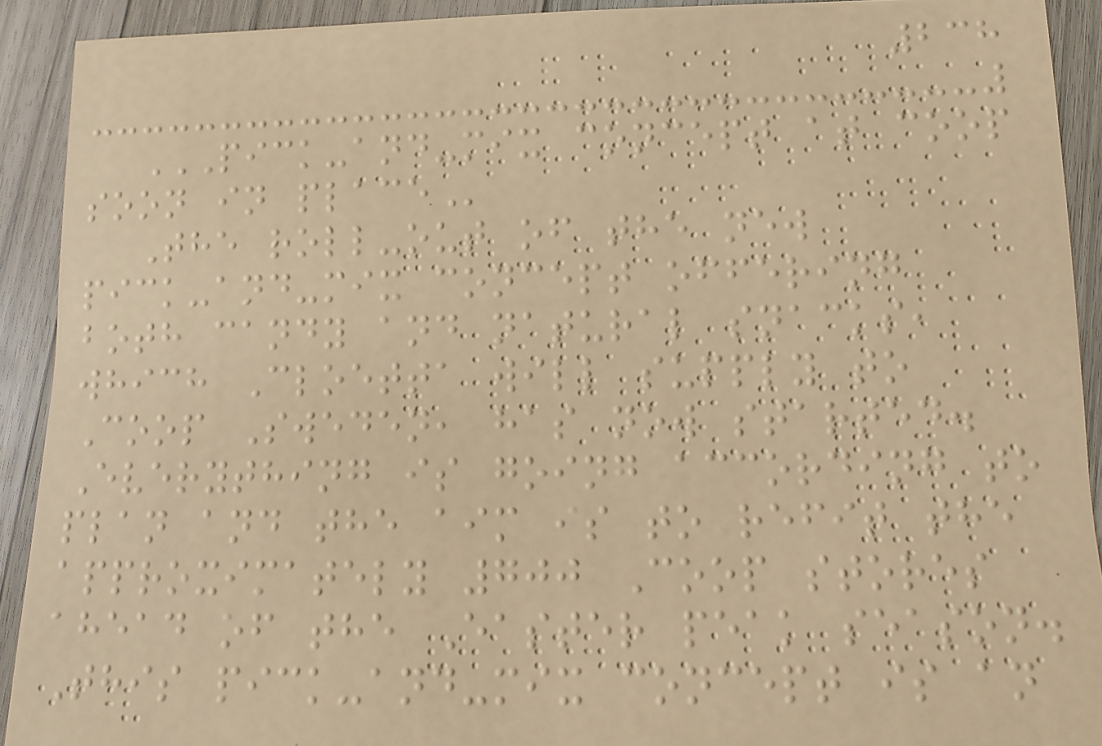238
PICK-AND-MIX CONCEPT AT COOP
SOON IN PLACE
The roll-out of the new
pick-and-mix concept offering
both candy and natural snacks,
which Cloetta will supply to
Coop Sweden, has now started.
Everything is going according to
plan and the aim is to refit the
approximately 700 Coop stores
ahead of the Easter peak season.
This pick-and-mix concept is an
